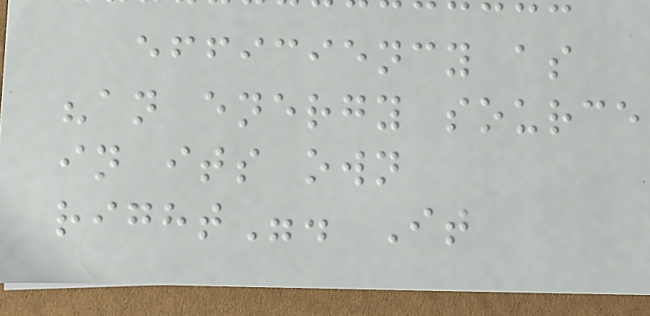efficiency as
"an energy source
in its own
right". It
